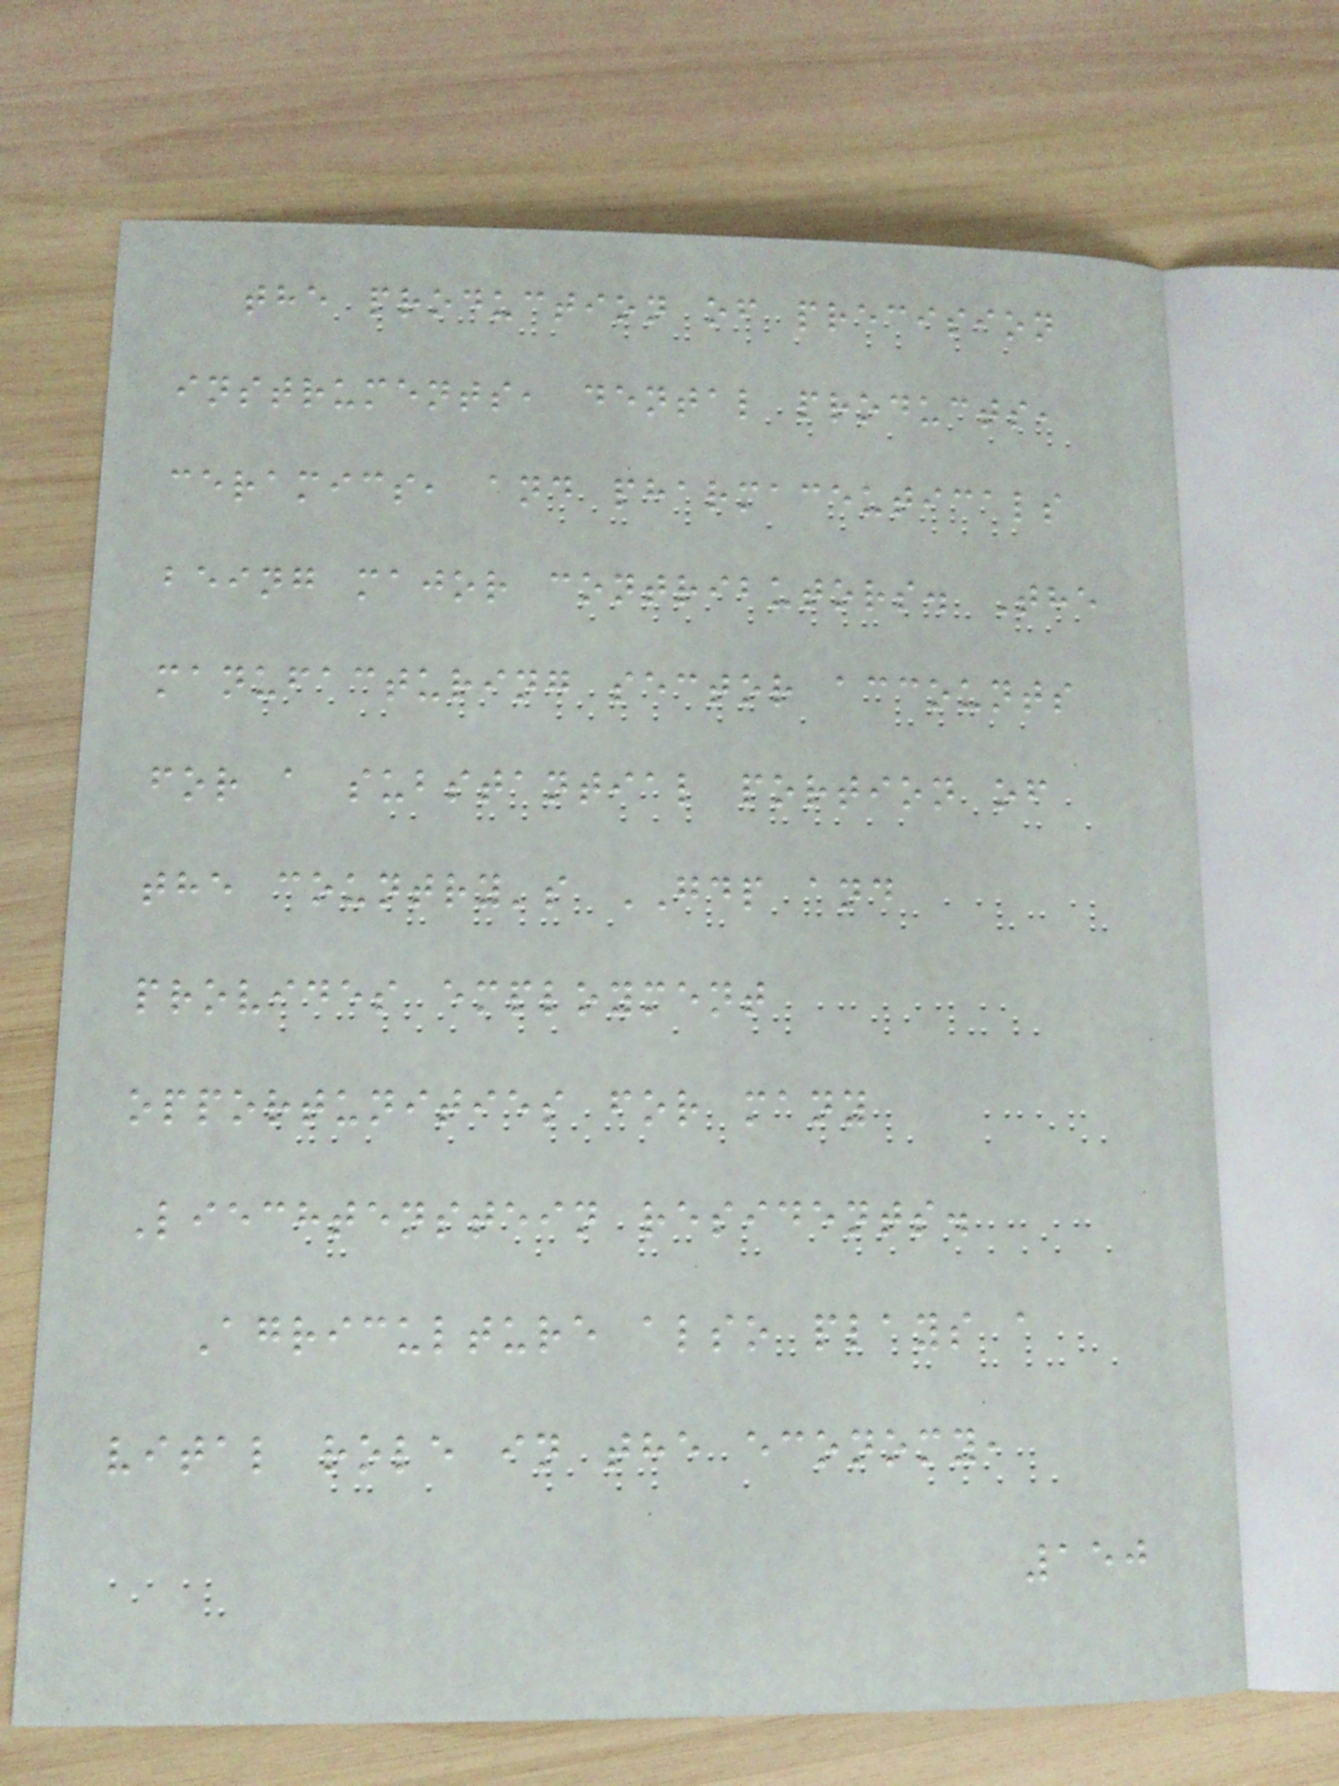the production of precision
instruments, dental products,
ceramics, and pharmaceuticals
being major contributors. The
manufacturing sector accounts
for a substantial portion of
the country's GDP and
provides employment
opportunities for many
Liechtenstein residents.
Agriculture also plays a
vital role in the economy,
150
